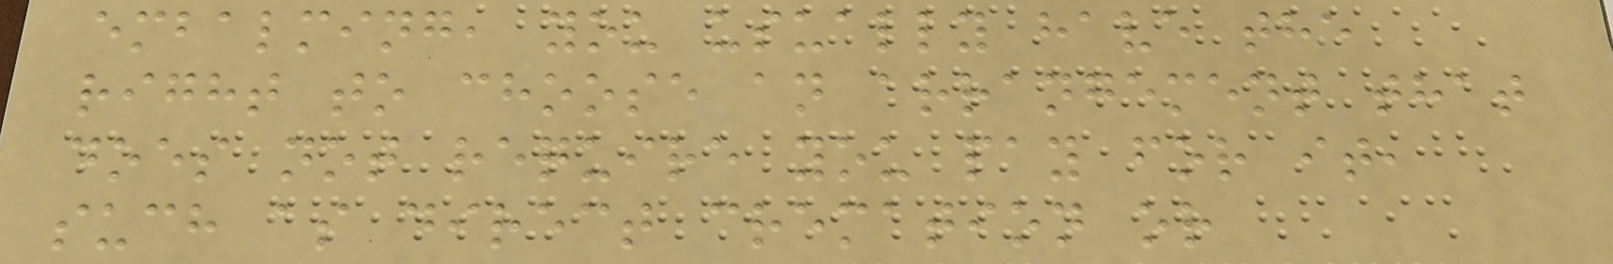embalming, you usually have the
right to choose an arrangement that
does not require you pay for it,
such as direct cremation or
